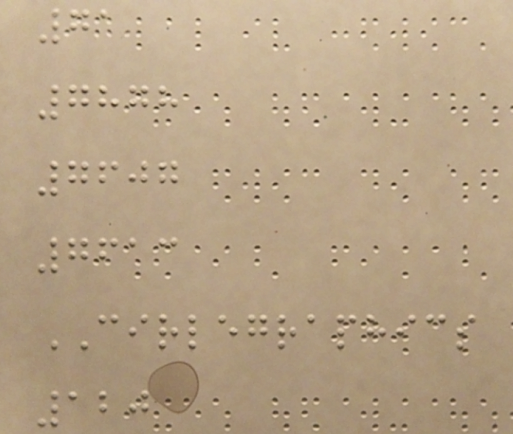71
7878
7607
7613
CIRLEGRAPHICS
120
